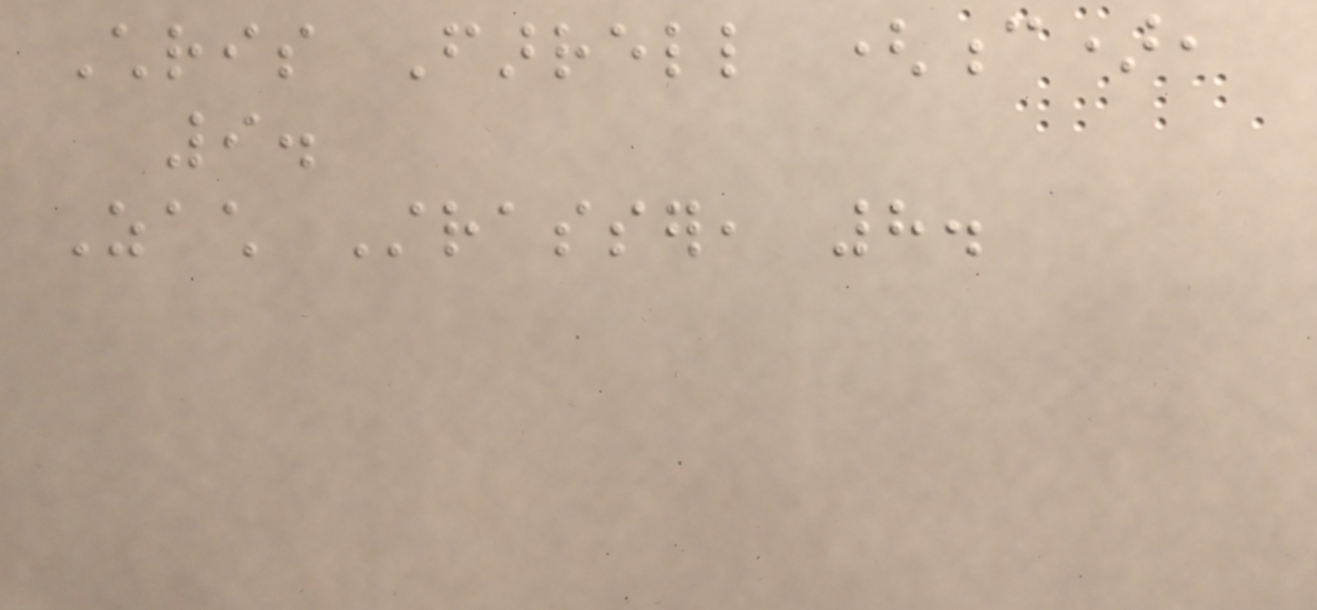Chris Farrell (c),
9.
Zach Strasser, 8.
